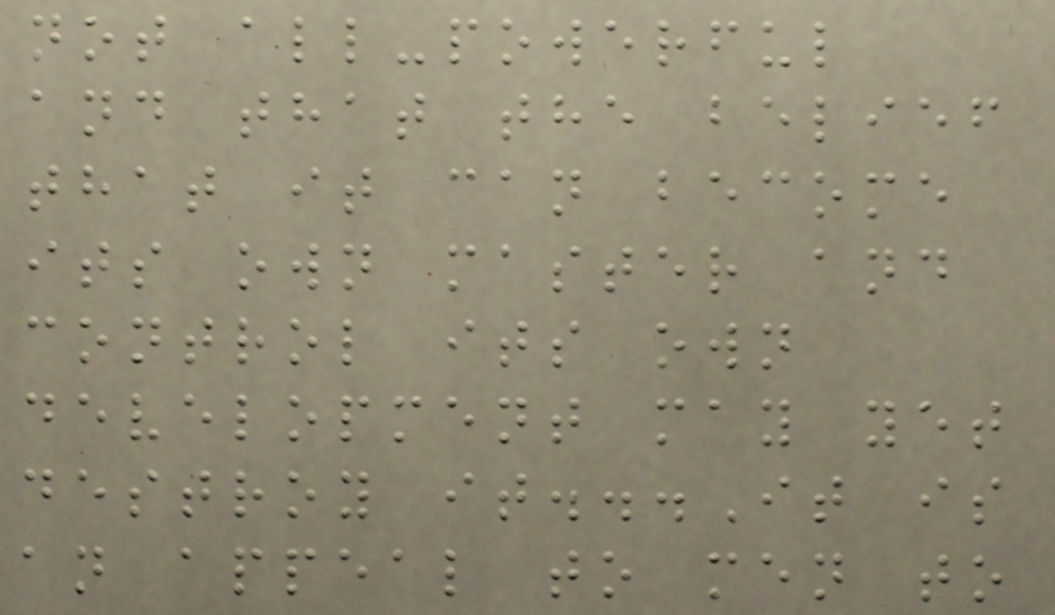not all-powerful
and that the belief
that it can become
its own master and
control its own
development may yet
destroy it...It is
an appeal to men to
